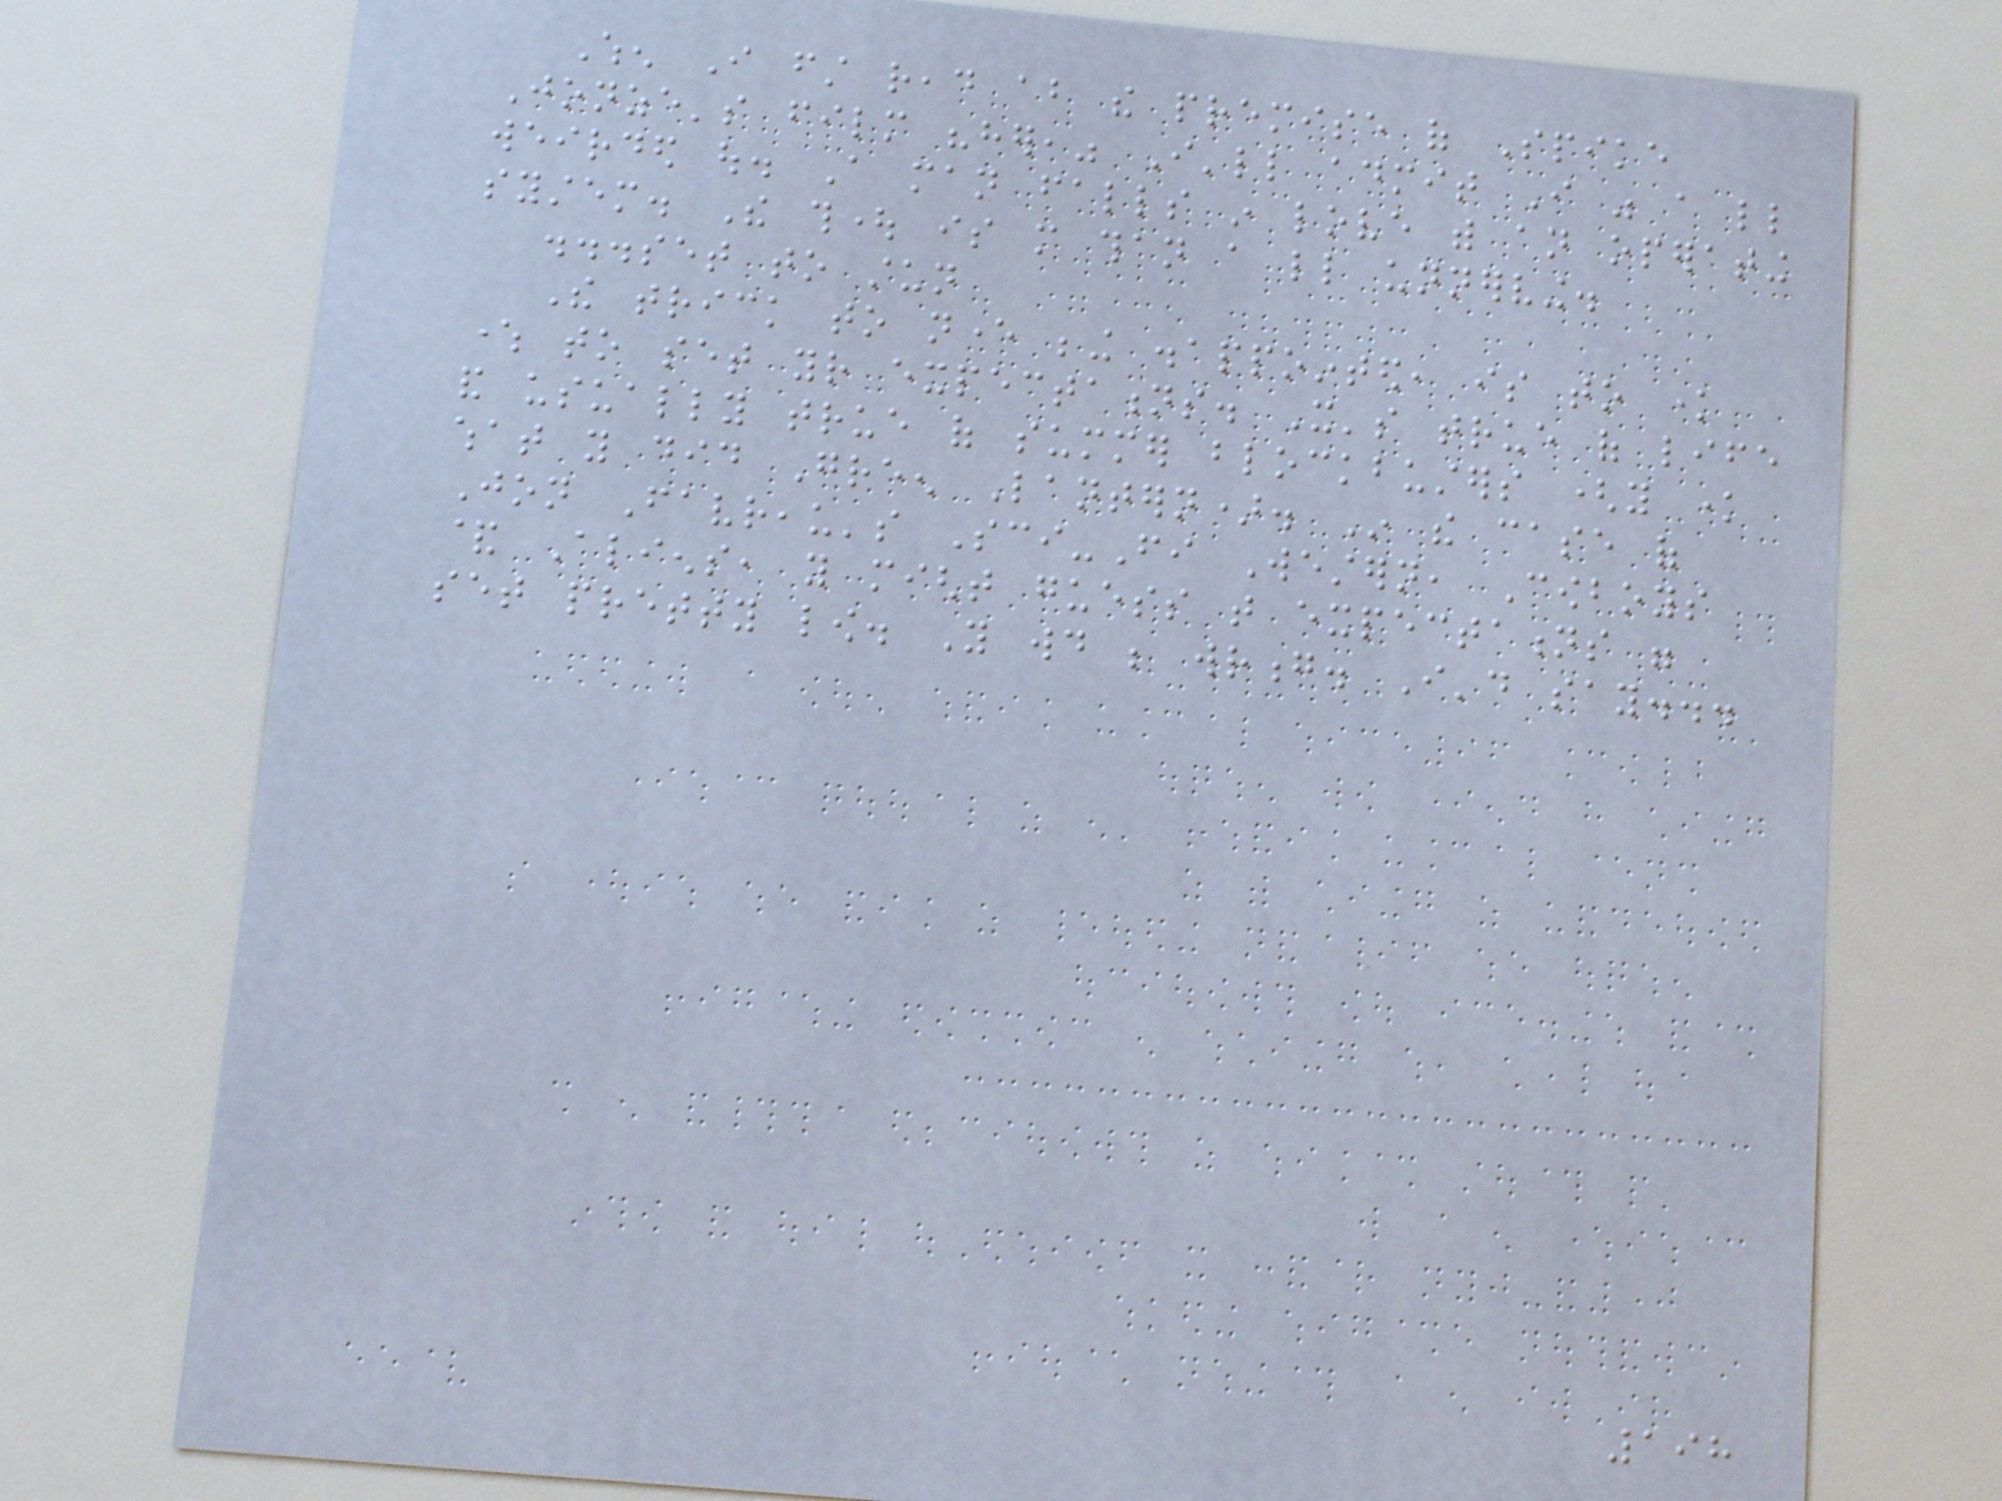When I first read about the premise of Spike
Jonze's film "her," I'll admit I was a little
weirded out. A man falls in love with an operating
system. The thought is more than a little unnerving.
...set to stun
The trick to never being disappointed, is to know
where to set your expectations. It's true of life
and usually true of summer blockbusters (you know
what you did Green Lantern). In the case of
Jon Favreau's Sci-Fi Western, Cowboys
& Aliens, you might guess that expectations were
set pretty low. You would be wrong. I'd say...
198
